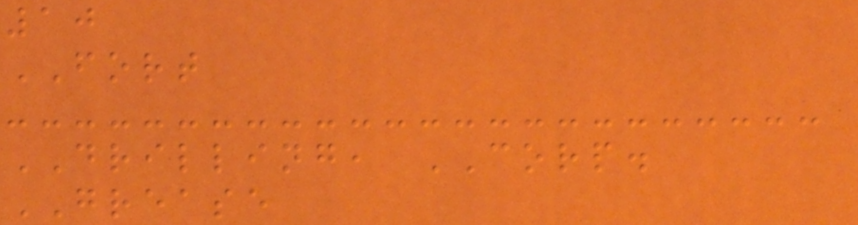10
FORT
DRILLING, CORP.
GREASE
